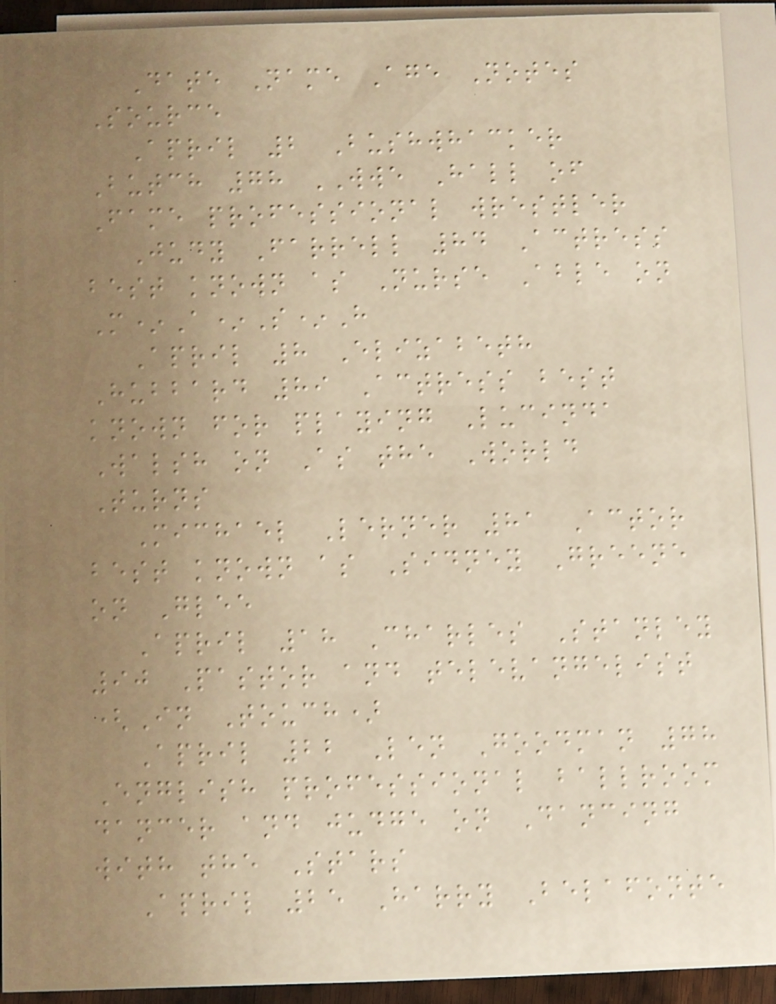Date Name Age Notes
Source
April 2 Bushwhacker
Butch 78 WWE Hall of
Fame professional wrestler
Judy Farrell 84 Actress
best known as Nurse Able on
M*A*S*H
April 8 Elizabeth
Hubbard 89 Actress best
known for playing Lucinda
Walsh on As the World
Turns
Michael Lerner 81 Actor
best known as Sidney Greene
on Glee
April 18 Charles Stanley
90 Pastor and televangelist
(In Touch)
April 22 Len Goodman 78
English professional ballroom
dancer and judge on Dancing
with the Stars
April 25 Harry Belafonte
